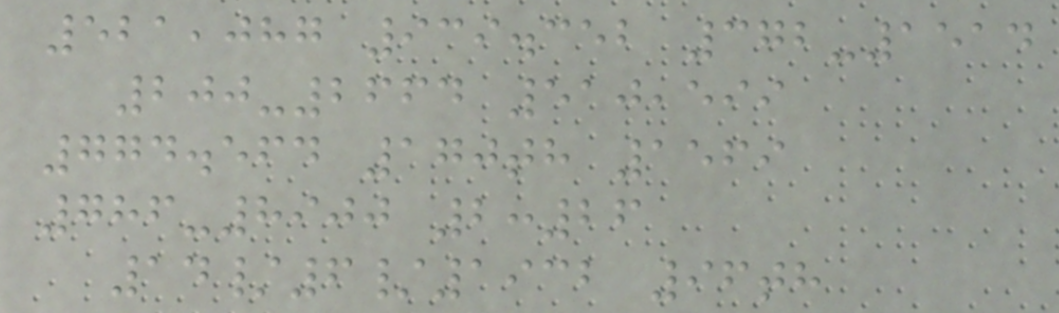521,087 939.352 372-1514
200-2664 510,599
774.564 170th 1569
786-8900 2:26
14/6/1932 96th
